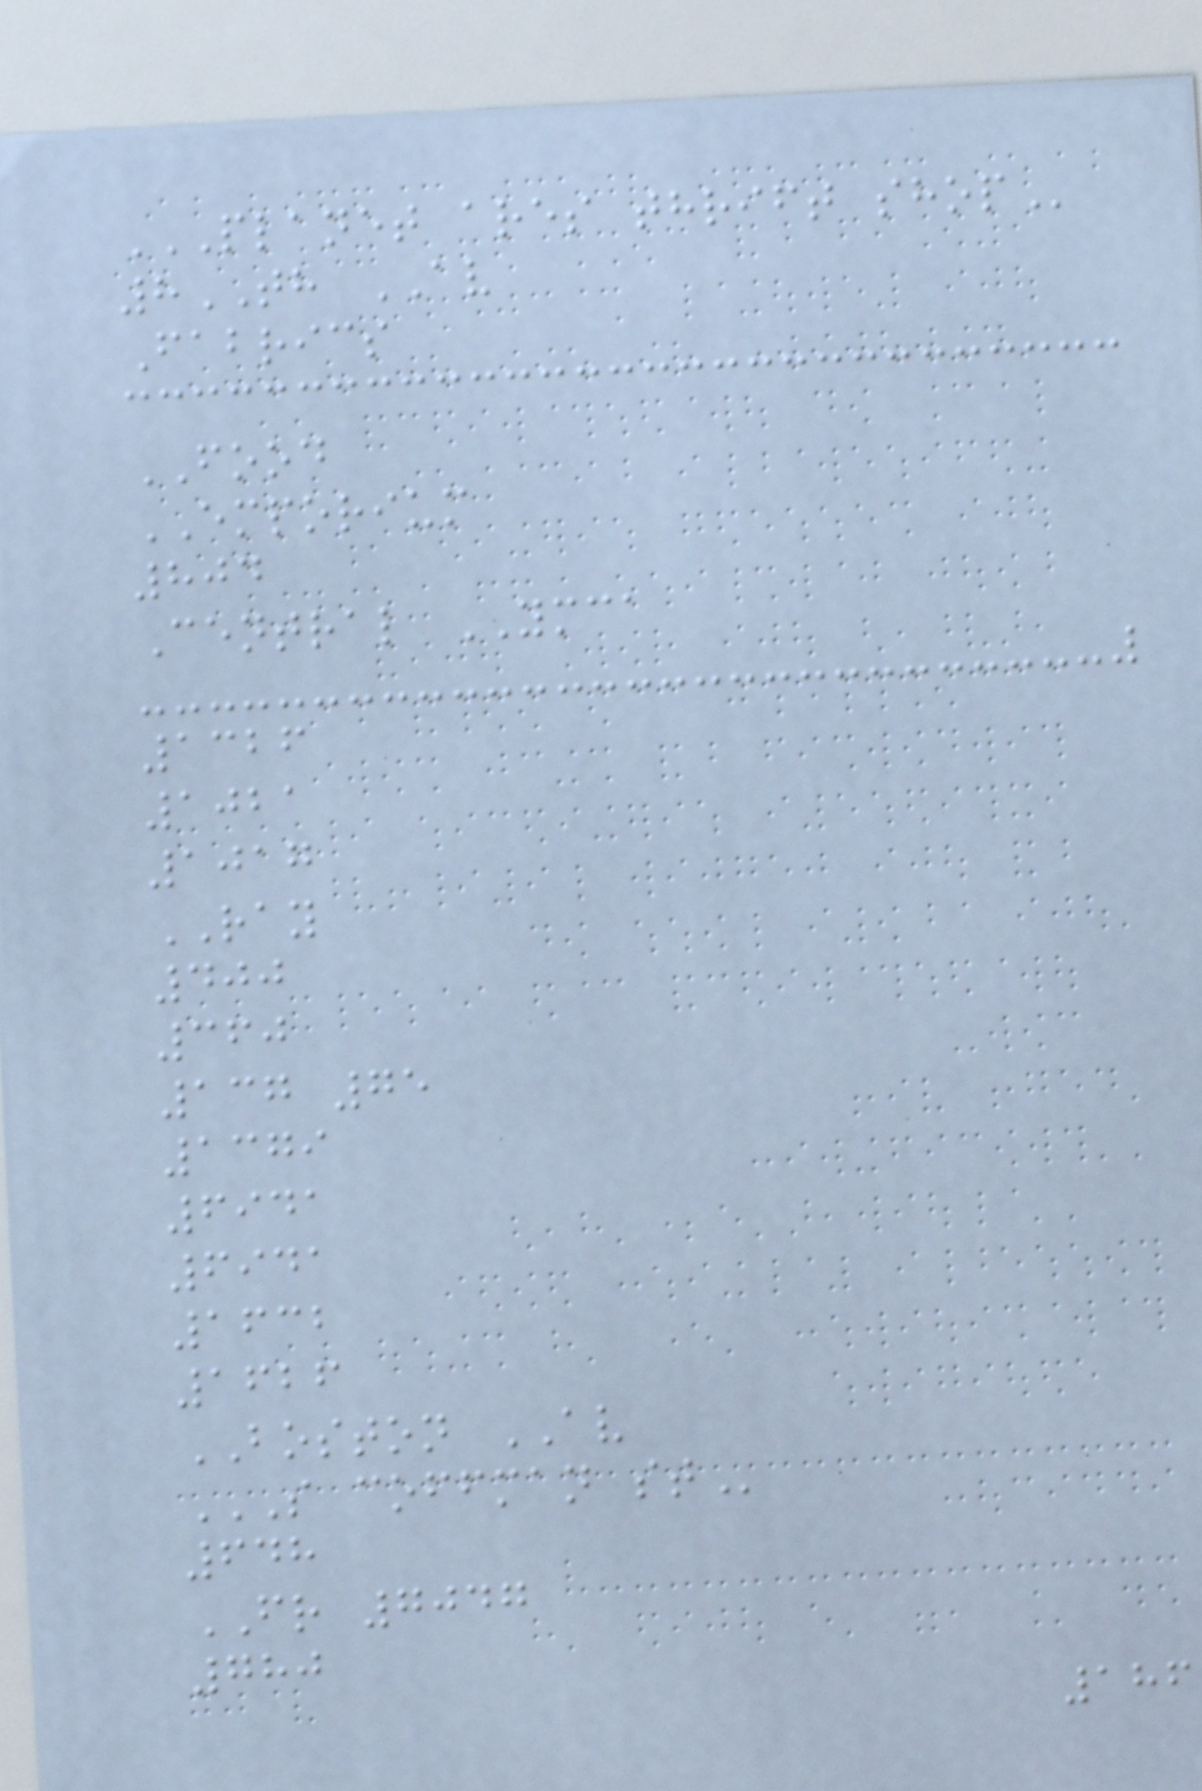PLANET ARES THRIFT SHOP
8TH AV
Fabrics
FOOD
EMPORIUM
804
Central YMCA
1326
1021
1017
RAY
400
360
137 75
1379
6941
6941
1632
1626
BOSTON AV
S COFFMAN ST
648
FR 7047
780
186
